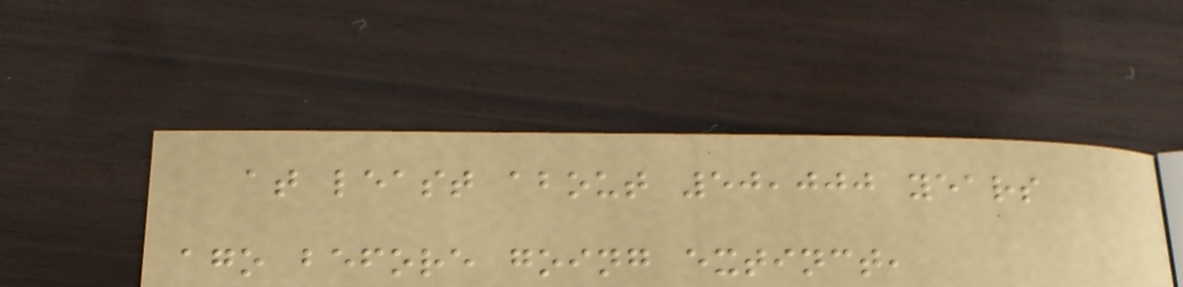at least about 50,000 years
ago before going extinct,
